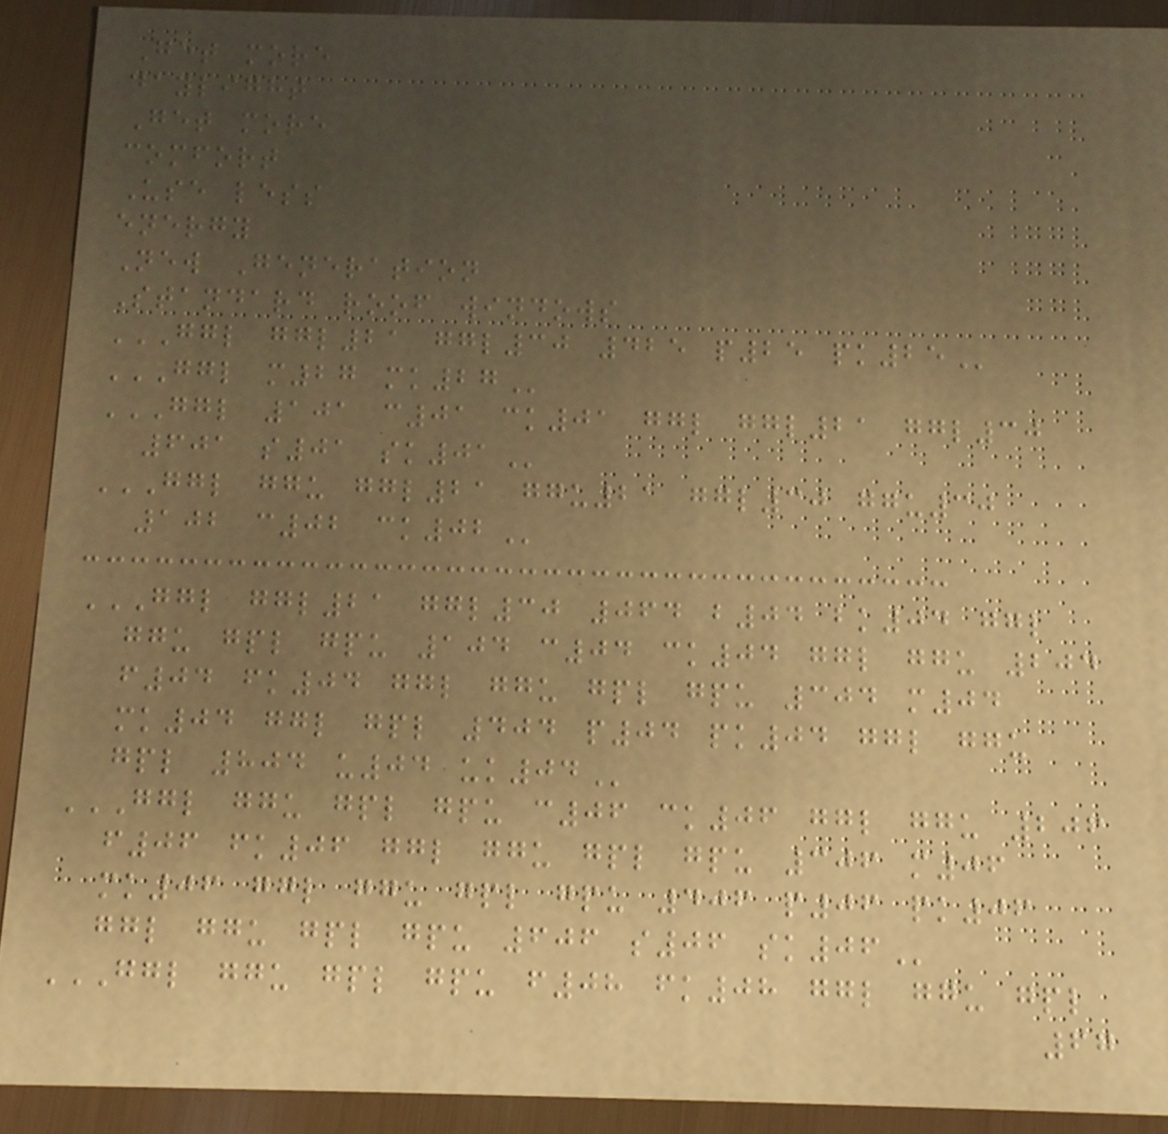Get more
daylight
Get more
comfort
Use less
energy
New Generation
Standard roof windows
GGL GGL21 GGL30 425 P25 PK25
GGL M27 MK27
GGL 101 C01 CK01 GGL GGL21 GGL30
601 S01 SK01
GGL GGU GGL21 GGU21 GGL30 GGU30
102 C02 CK02
GGL GGL21 GGL30 064 B04 BK04 GGL
GGU GPL GPU 104 C04 CK04 GGL GGU 204
F04 FK04 GGL GGU GPL GPU 304 M04
MK04 GGL GPL 404 P04 PK04 GGL GGU
GPL 804 U04 UK04
GGL GGU GPL GPU C06 CK06 GGL GGU 206
F06 FK06 GGL GGU GPL GPU 306 M06
MK06 GGL GGU GPL GPU 406 P06 PK06
GGL GGU GPL GPU 606 S06 SK06
GGL GGU GPL GPU F08 FK08 GGL GGU GPL
67
